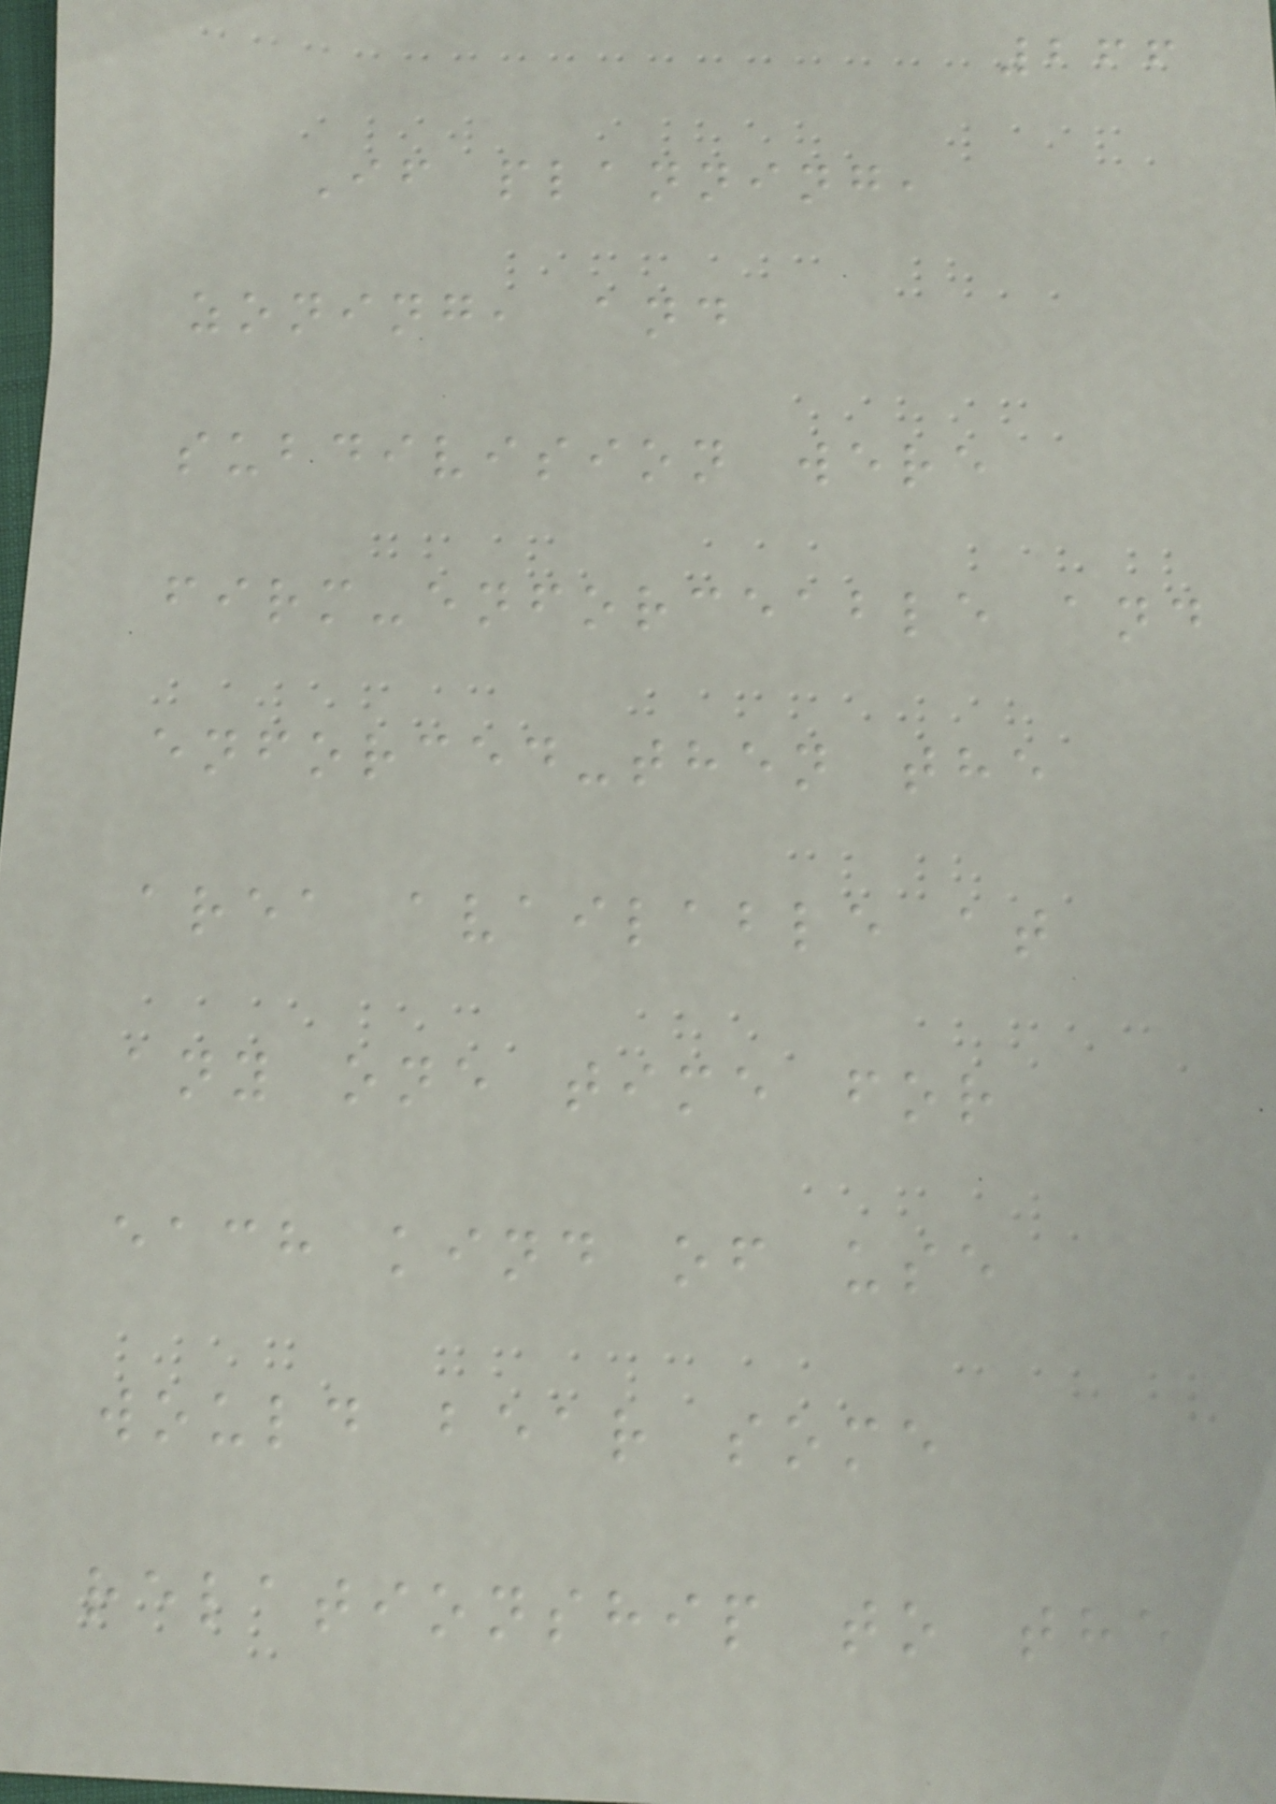266
If planning,
zoning, and
subdivision were
firm-enforceable and
enforced-then the
area available at
any one time for
each kind of use
would bear some
relationship to the
